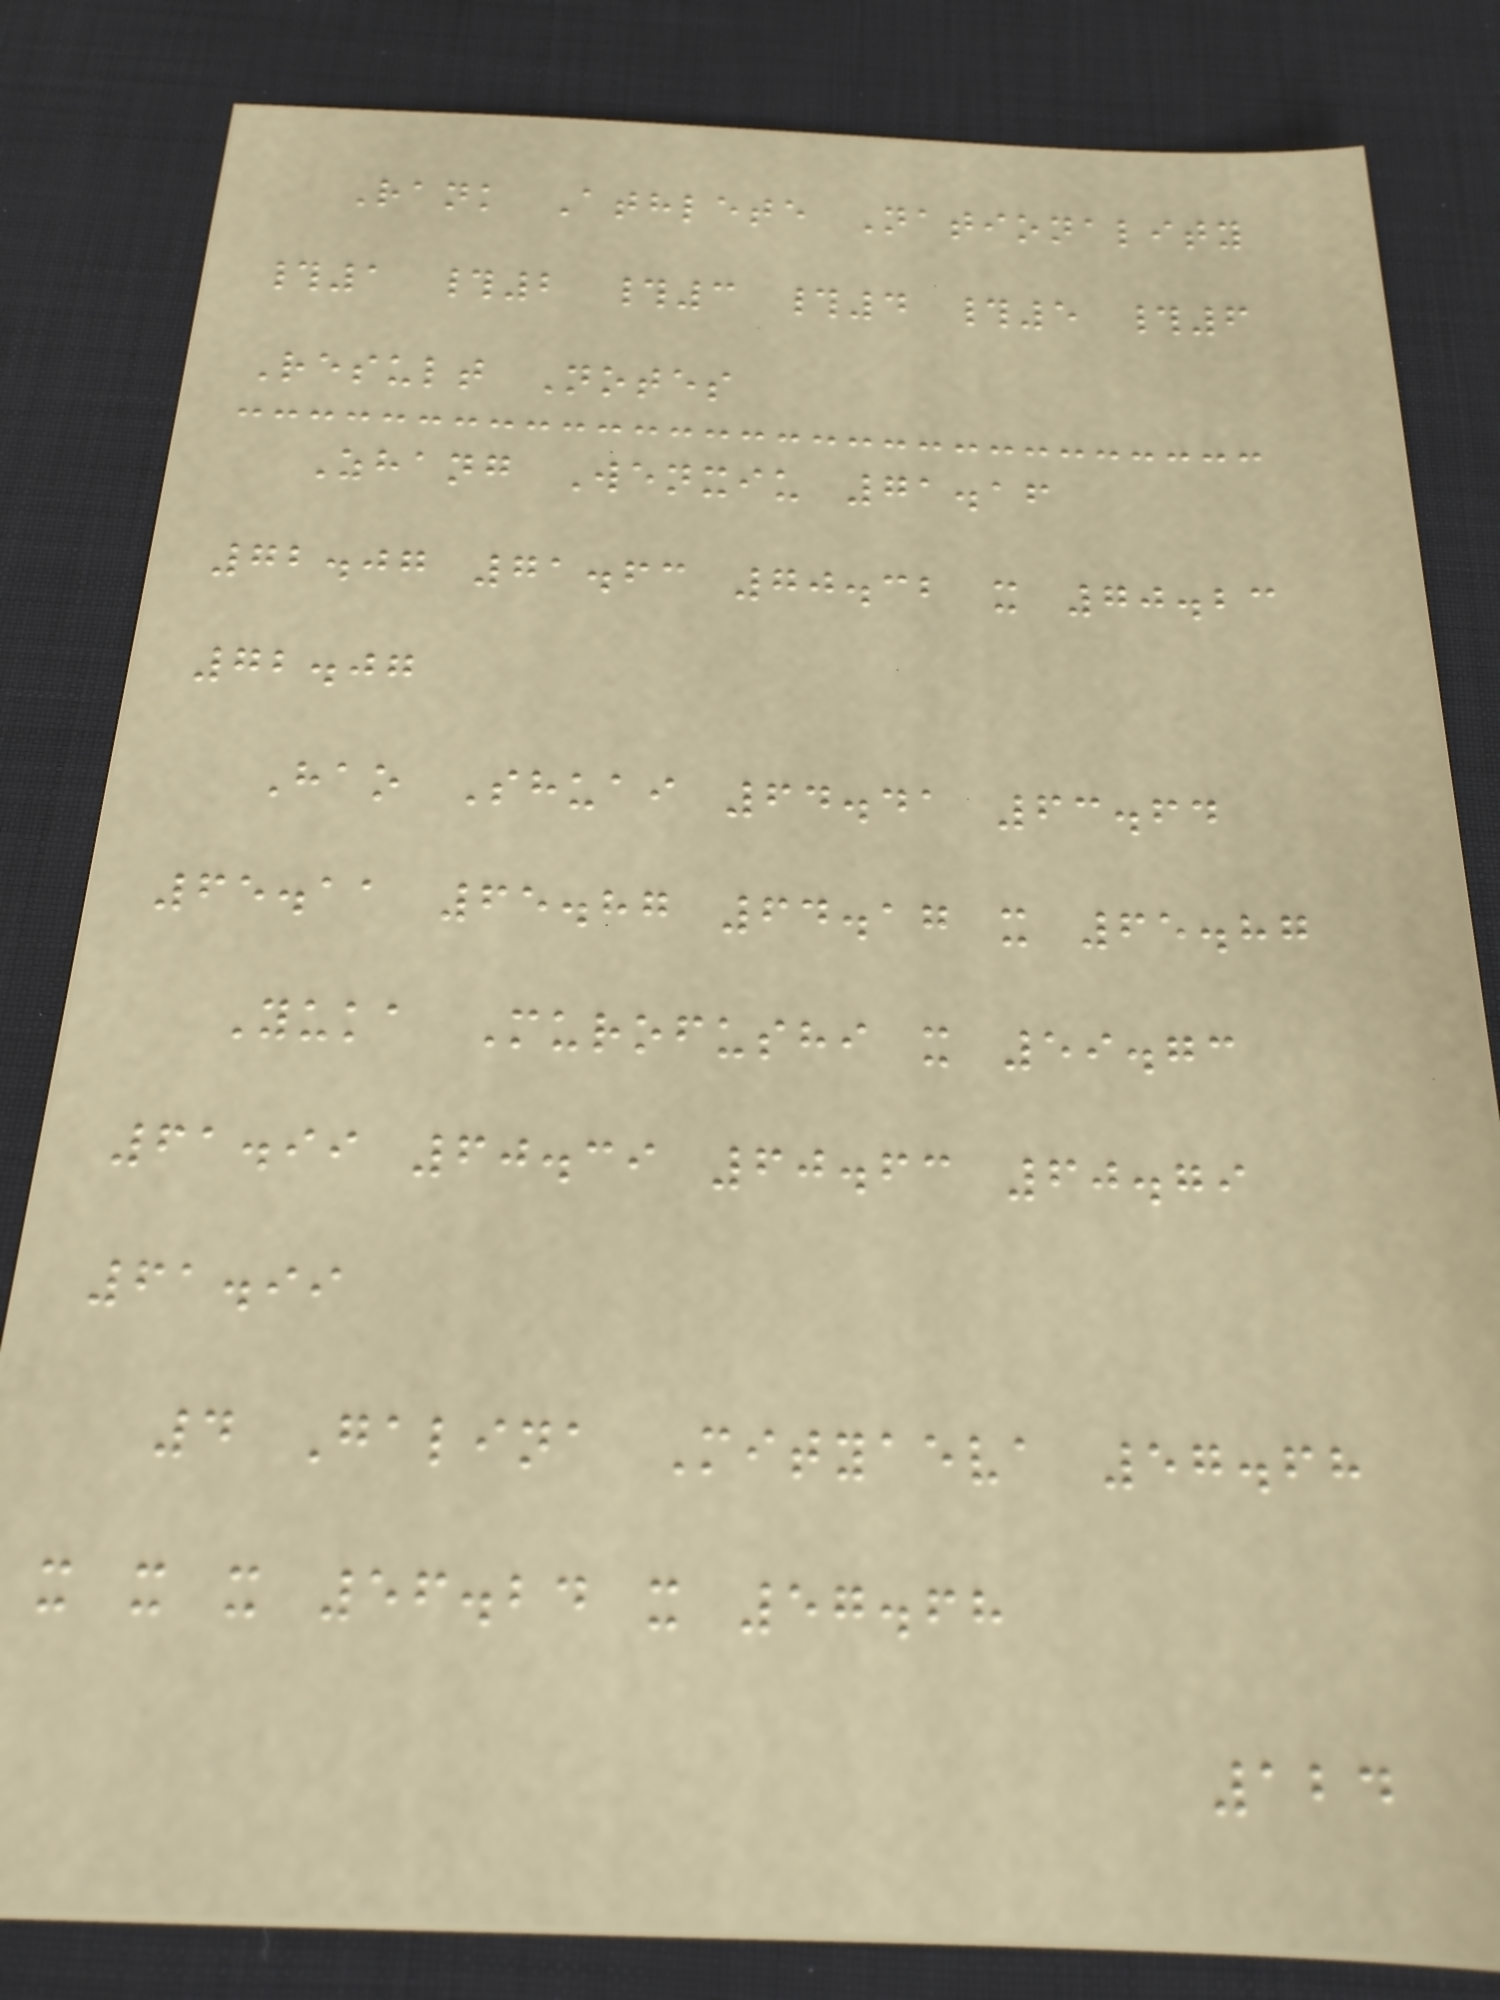Rank Athlete Nationality
#1 #2 #3 #4 #5 #6
Result Notes
Zhang Wenxiu 71.16
72.07 71.63 70.32 x 70.23
72.07
Hao Shuai 64.41 63.64
65.11 65.87 64.17 x 65.87
Yuka Murofushi x 59.73
61.99 60.39 60.63 60.79
61.99
4 Galina Mityaeva 57.68
x x x 56.24 x 57.68
124
